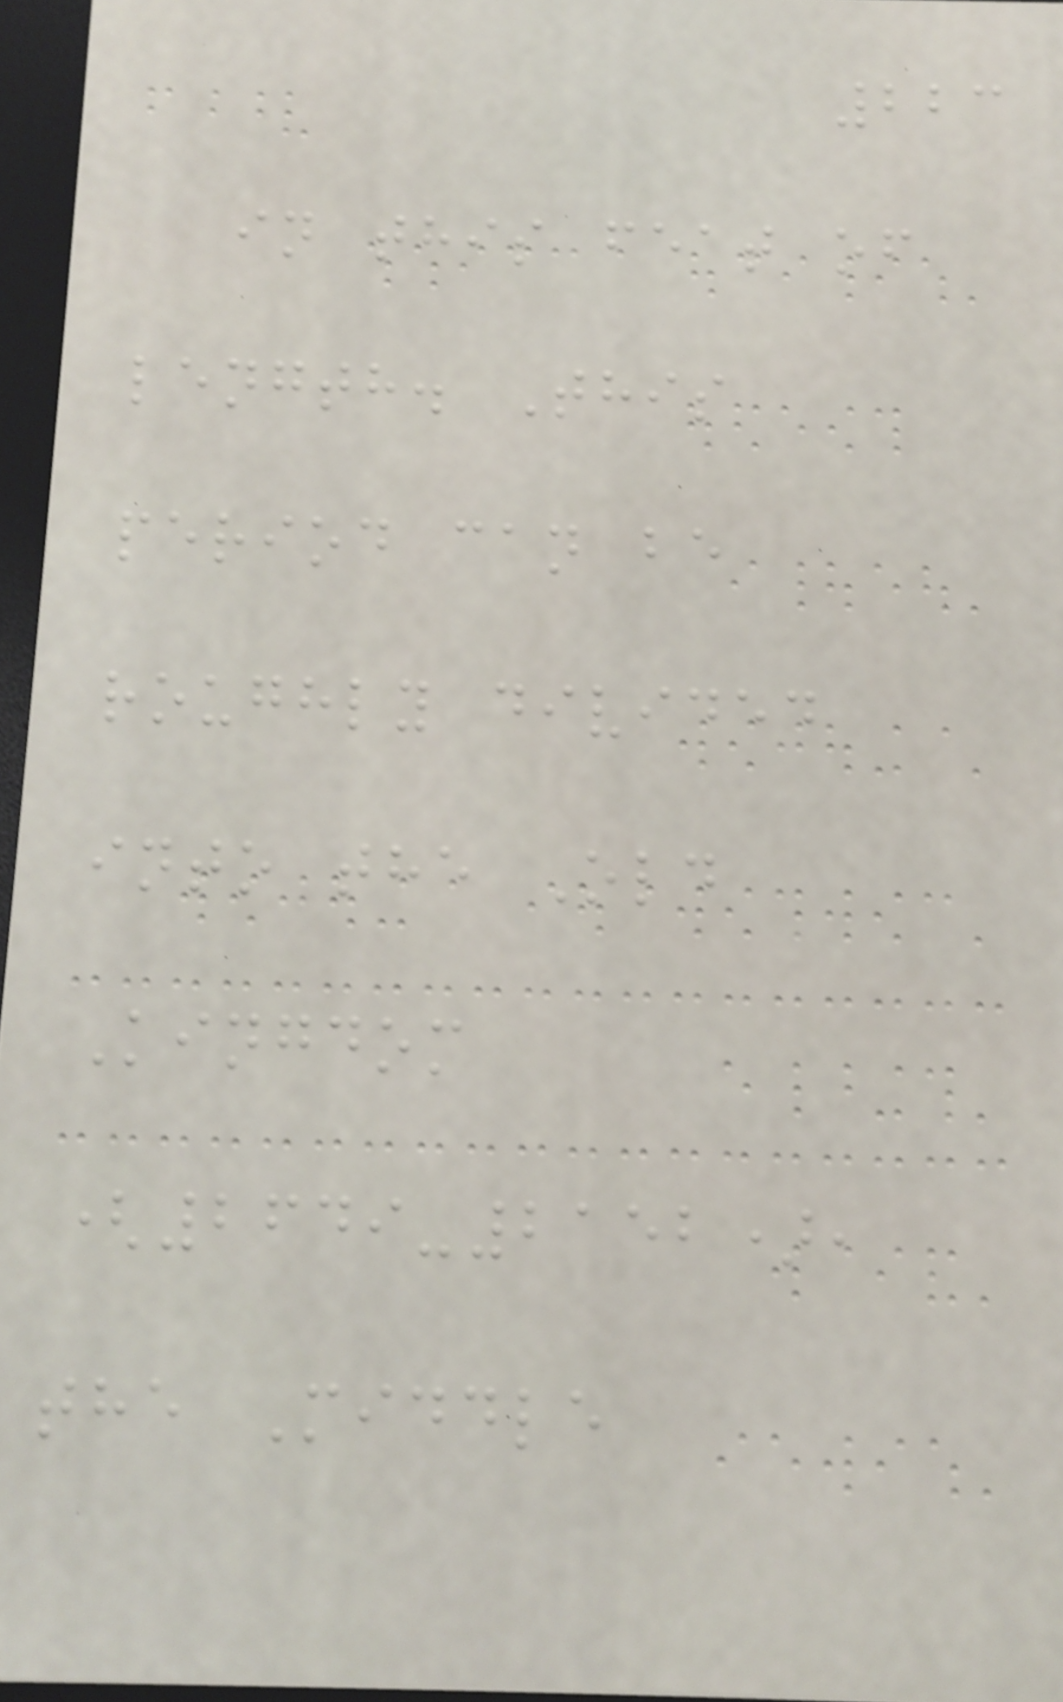223
in this feat of
length. This
period can be
roughly divided
into the Old
Kingdom
(2649-2152),
the Middle
